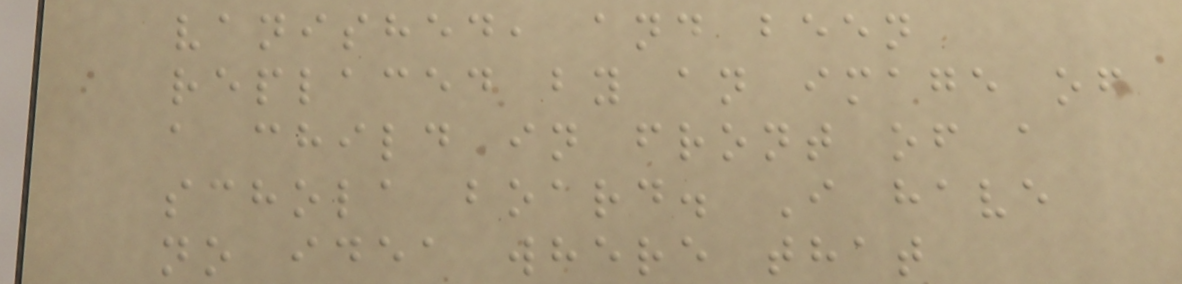vanished, and been
replaced by an image of
a child in front of a
schola board. I have
no idea where that
